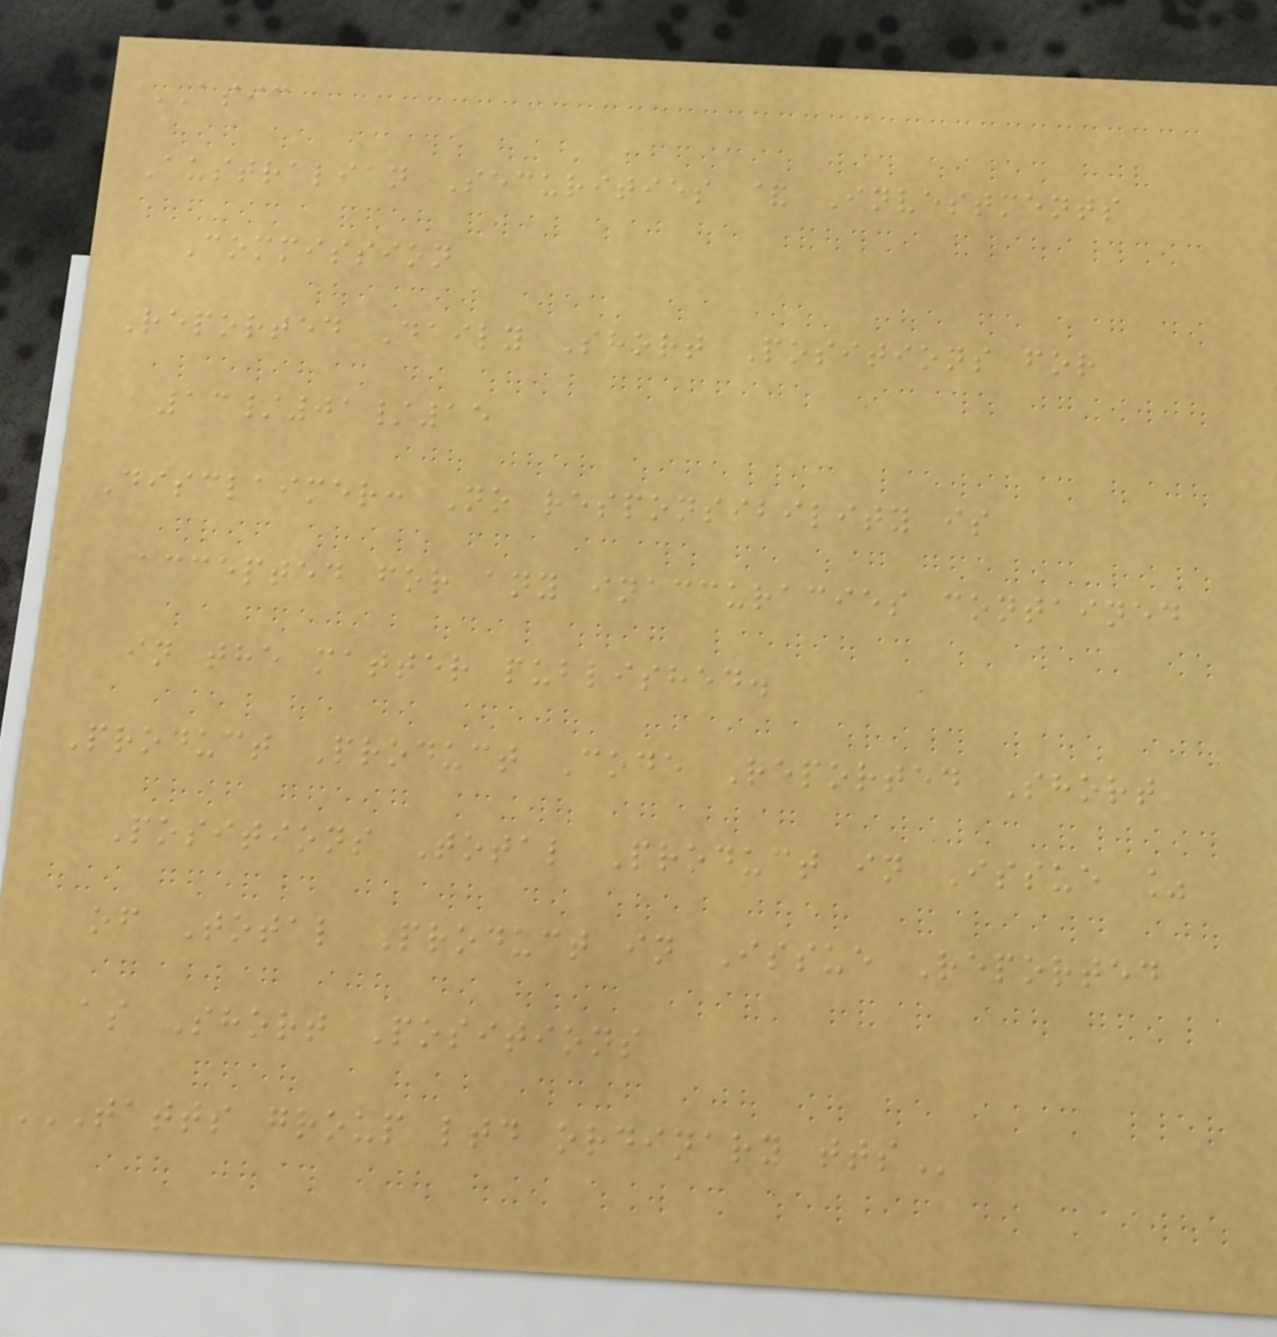ASIC
Australian Securities & Investments
Commission
Reported Daily Short Positions for
13/01/15
Disclaimer: No responsibility is
accepted for any inaccuracies contained
in the matter published.
Product Product Code Reported Short
Positions Total Product in Issue %
of Total Product in Issue Reported
as Short Positions
TATTS GROUP LTD ORDINARY TTS
